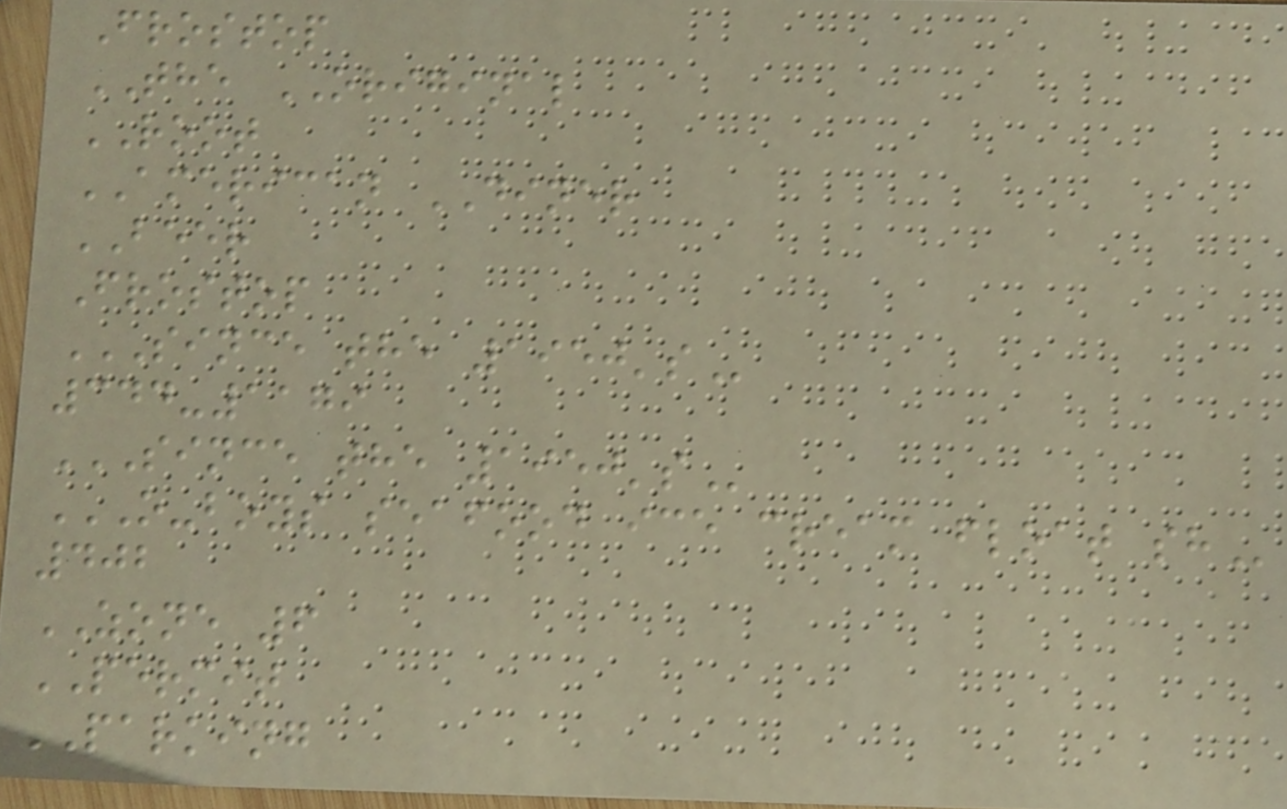Frostop
THE ORIGINAL
ROOT
AMERICAN DINER
BEER
Frostop
SINCE THE 1950'S
344-1179
SINCE THE 1950'S
O-BOYS SEAFOOD ICE CREAM FLOAT SH
402
ZONE 6
PERMIT
PARKING
